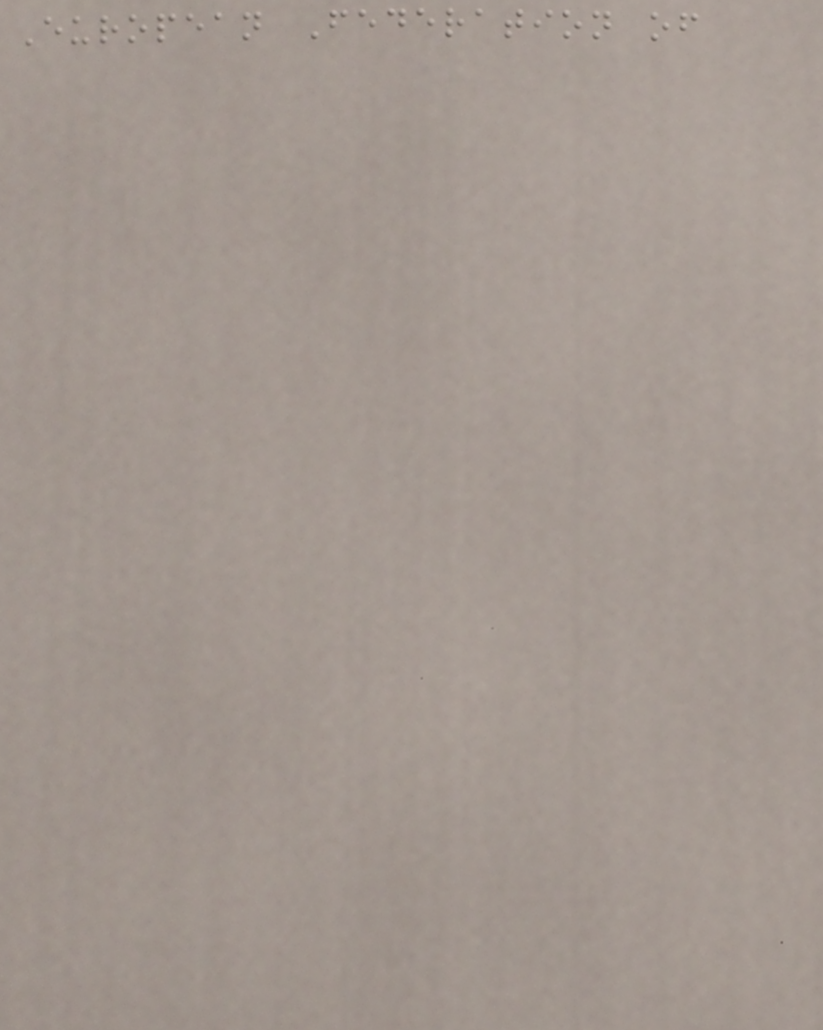European Federation of
